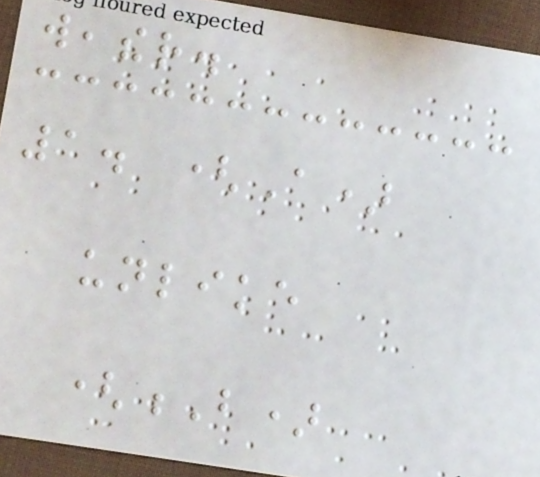weather.
1. (A)
unlike
(B)
